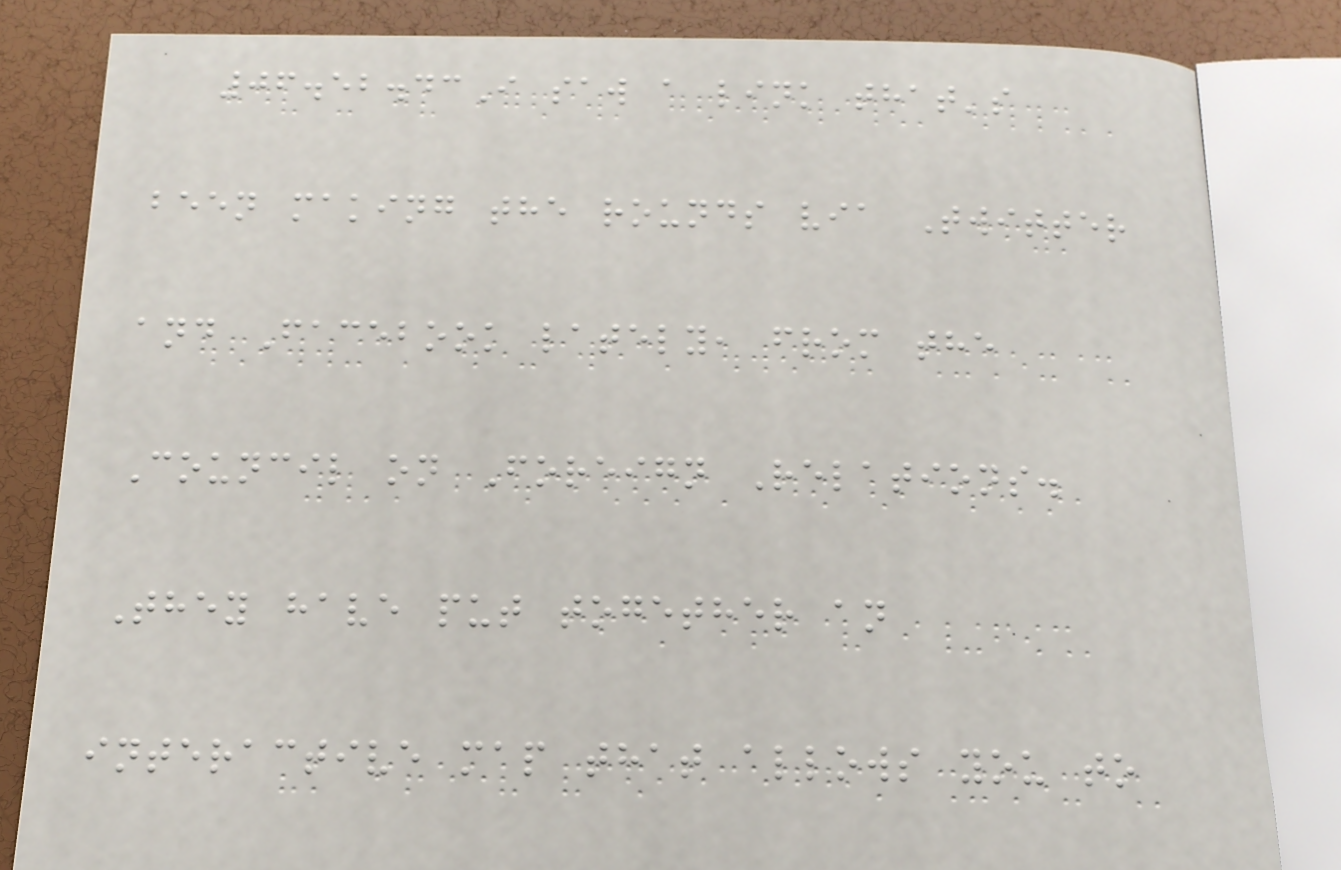06.52.43I saw a link that's
been making the rounds via Twitter
and Facebook lately, from the
Council on Foreign Relations.
They have put together an
interactive map that allows you to
